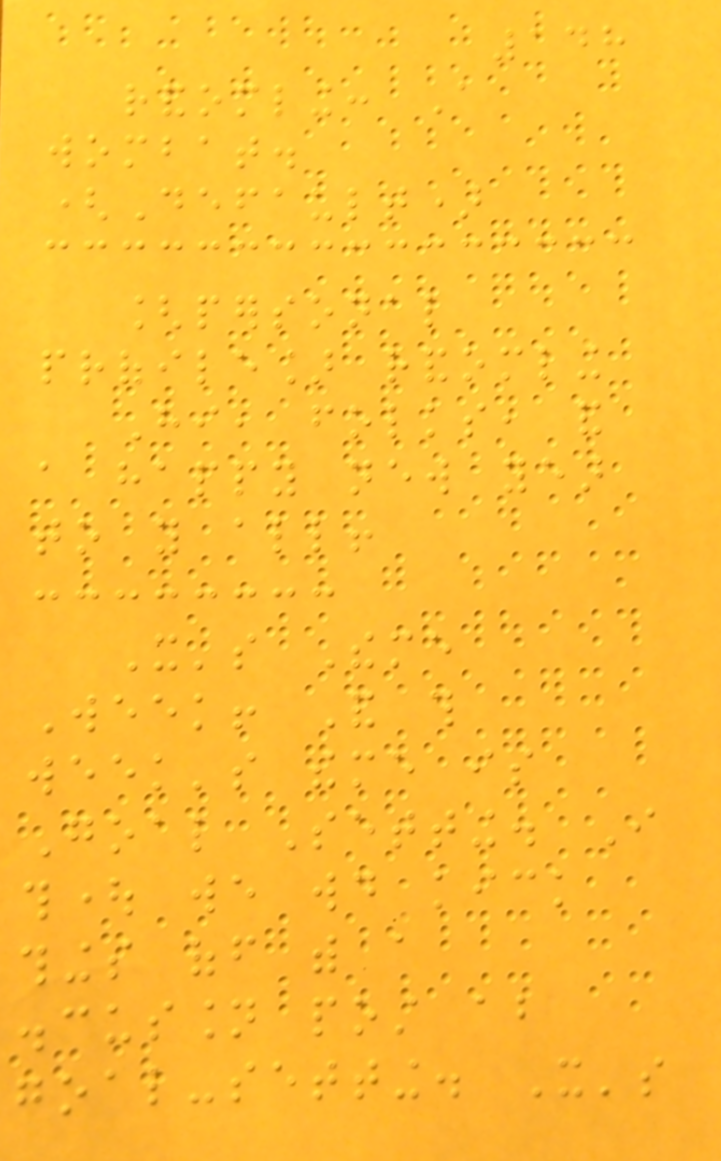148
randomling: A
wombat.
(Default)
[personal
profile] randomling
Hi, folks, and
a happy new year
to you all!
It's Theme
Week! And this
week's theme is
Goal Setting. I
thought we would kick
things off with a
discussion post about
goal-setting. It's
